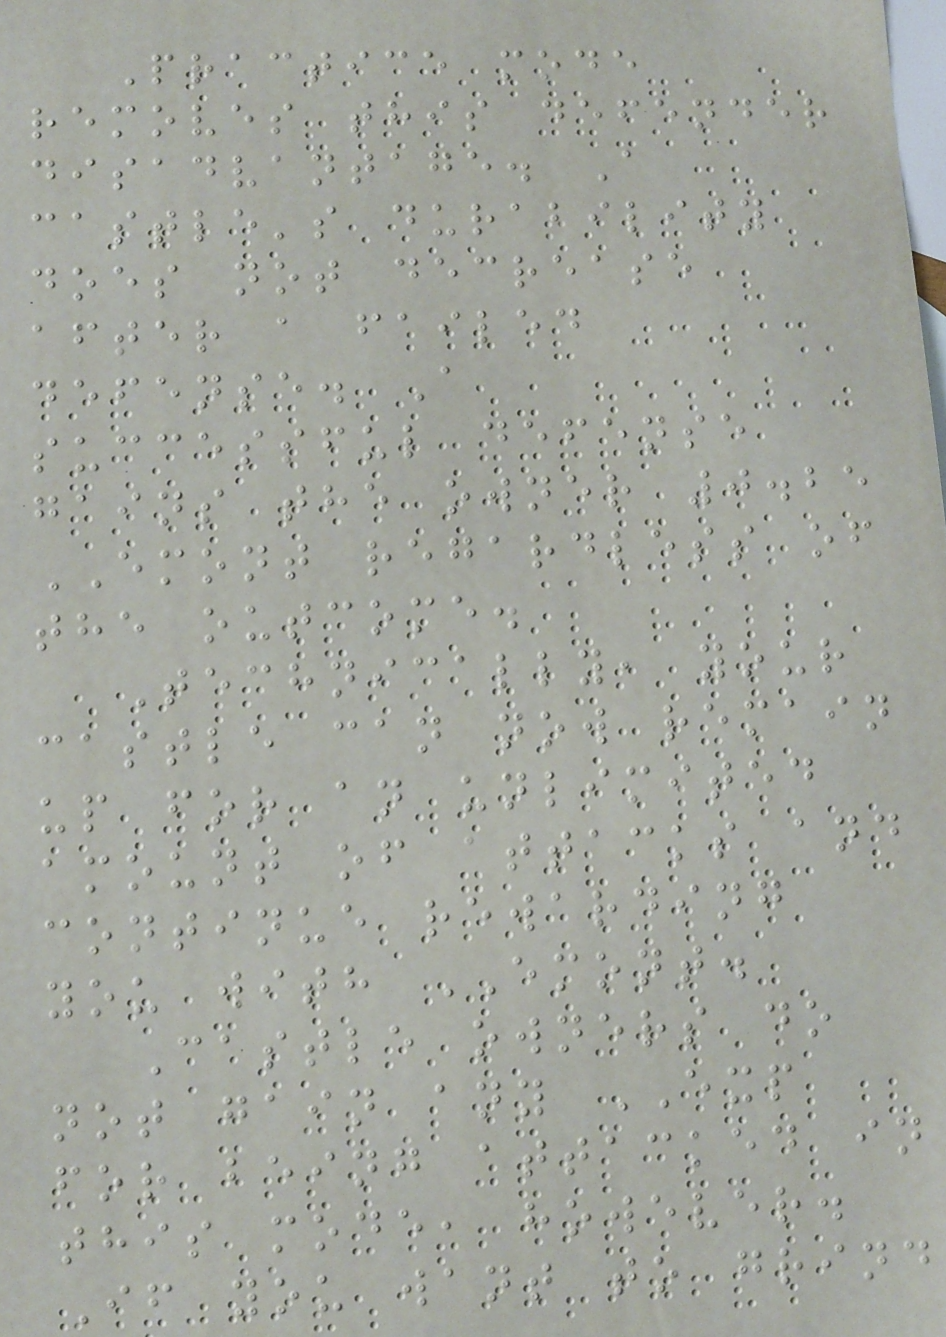Practice mode
removes this defender
disadvantage. A
castle's durability
does not decrease
after a failed
defense. A
successful defense
gains the owner 0.25
EMONT regardless of
the outcome.
Technically, your
castle can now remain
up for an unlimited
amount of attacks and
continue rewarding
you with EMONT.
Castle owners do
not gain any EXP
for being attacked in
this mode, however.
If you want to grind
